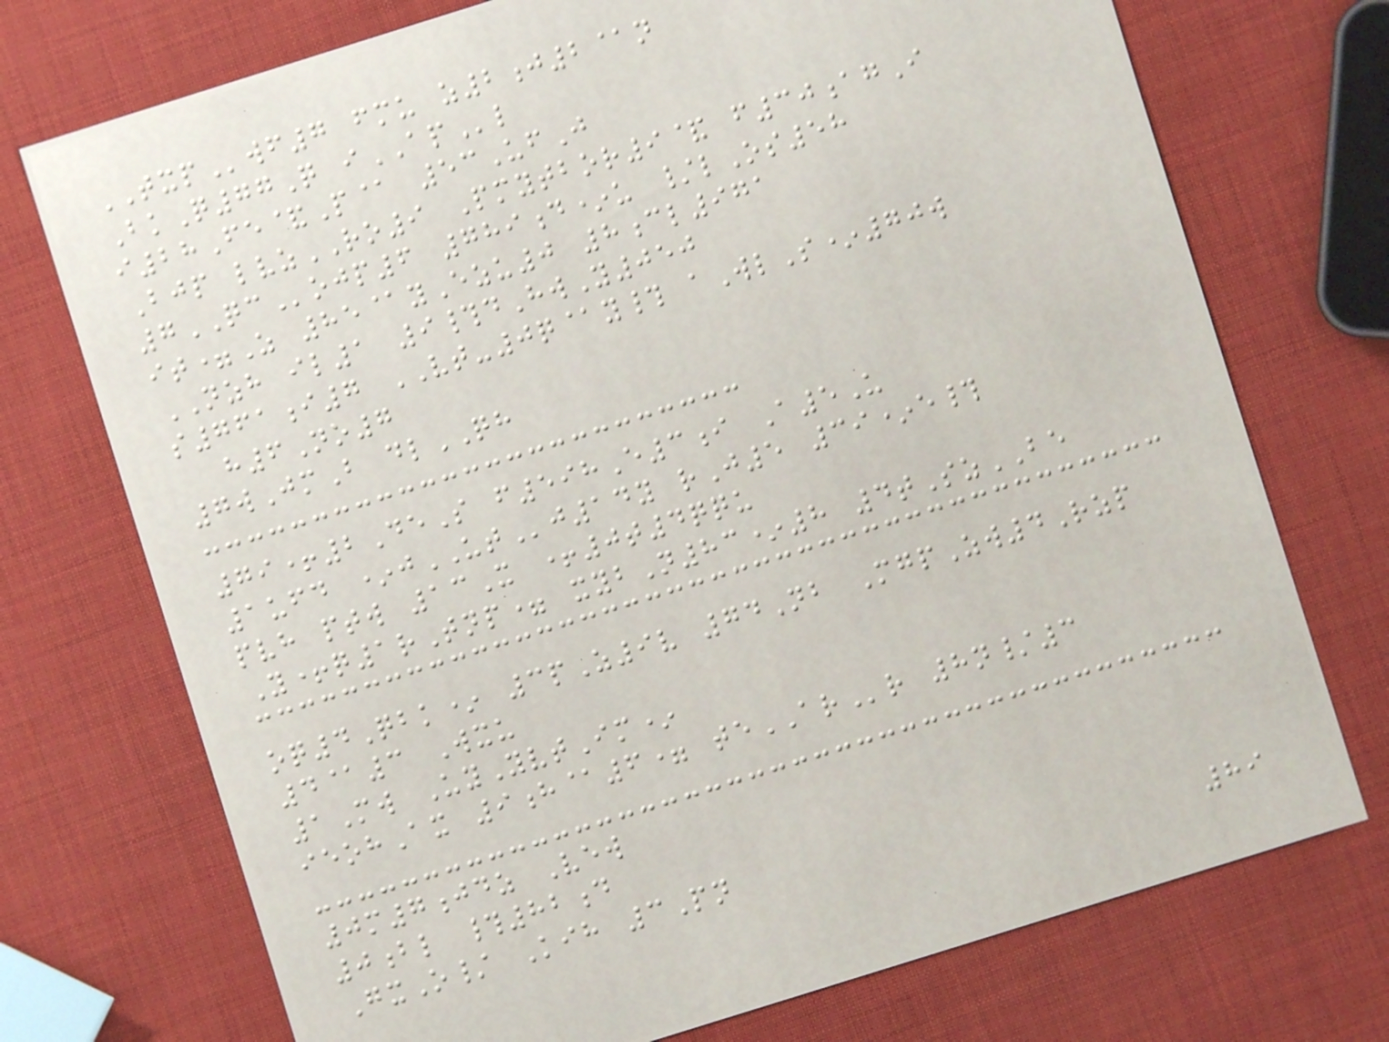TXPwf7 fmu z2j2@n
BkQ77Q iAPl
i28Fe&P@ 53UfJ
Bjp lvzRO9 Pmytbor9& f30agI
7QCojp6 789d*u /lOs58
it=Z 85@yEzu0 8cl971
NZH il1 9#dHwY050
s761i7 VT-0q@y# aWlS*70w
h6No7
7wJmB dlQH
79+2DeS f598E3i A5U
1ufd *jUTj14y rJ5 39*e#
pvh ptw 13X +0t4qqu
Y+q1rTnp= xybN83*8 4tSzBE
oq4Qbk* 3pZ9v 74Nb MgpZw4Rzp
4@3 Wxu
1Mw UyYvtIm*
ieohAx 9h@6= teARr 8n/3
0m7jdz Vew
0bl #82d
GxO/ Kih 3Pn
89
